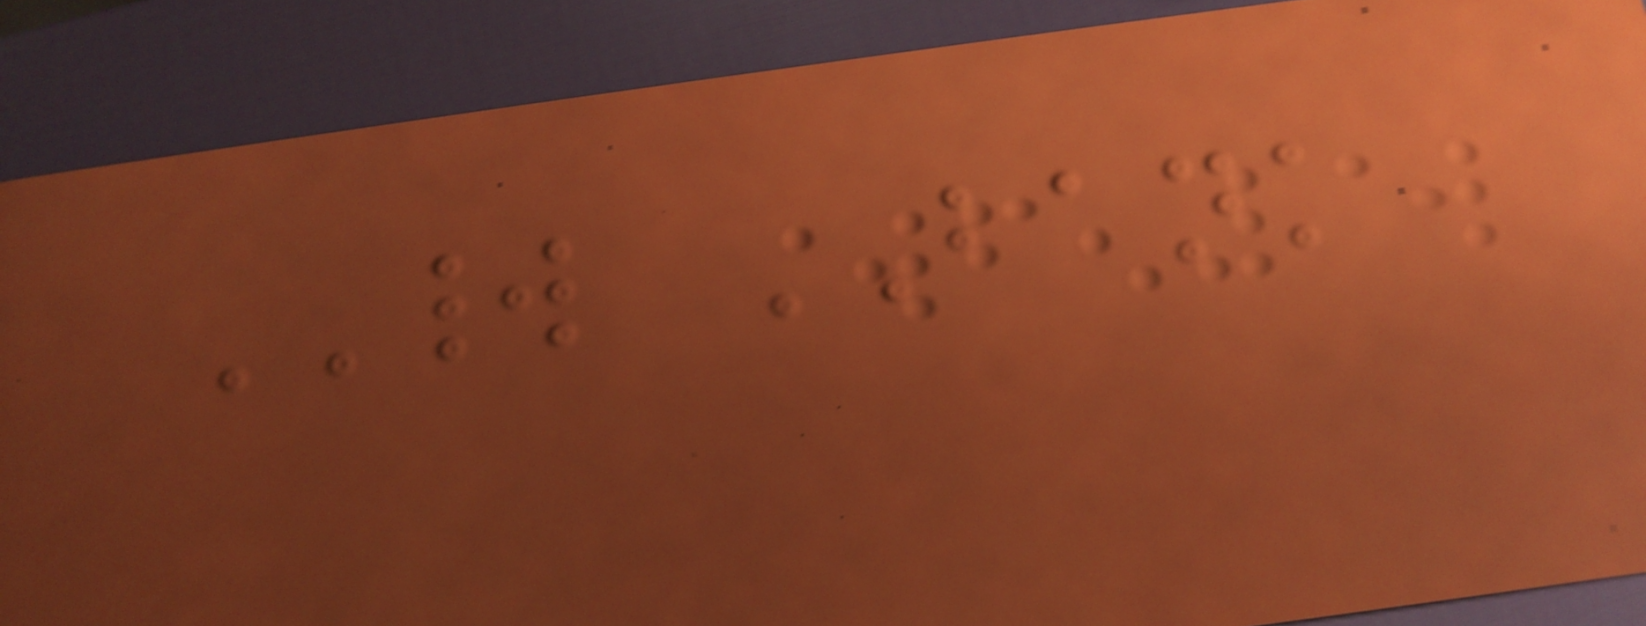WORLD BANK
